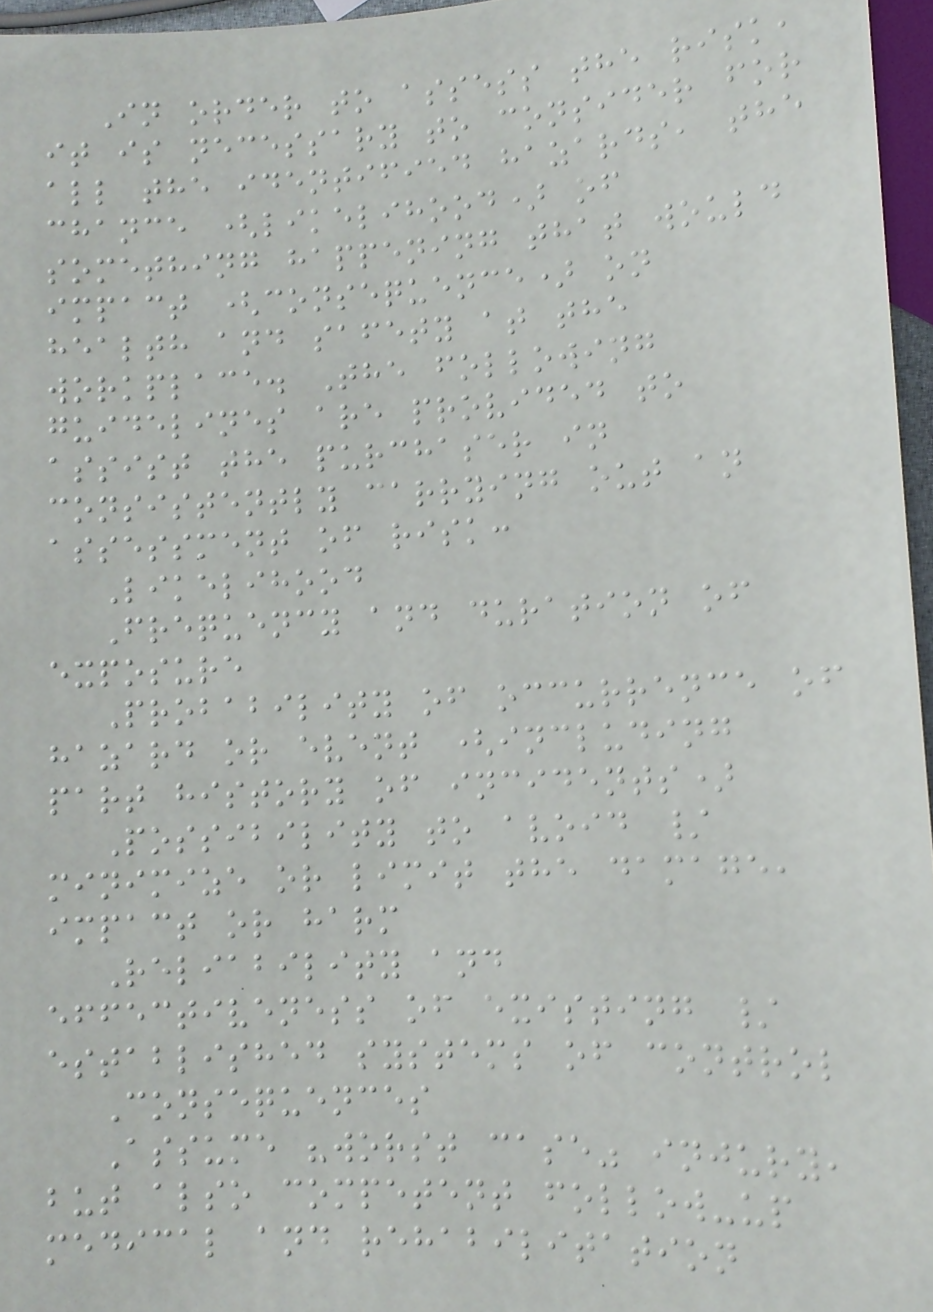In order to assess the risk,
it is necessary to consider for
all the identified hazards, the
chance (likelihood) of
something happening that would
impact (consequence) on
health and safety at the
workplace. The following
guidelines are provided to
assist the purchaser in
consistently carrying out an
assessment of risk:
Likelihood
Frequency and duration of
exposure
Probability of occurrence of
hazard or event (including
part history of incidents)
Possibility to avoid /
minimize or limit the damage,
impact or harm
Reliability and
effectiveness of existing /
established systems of control
Consequences
Assume "worst case" injury,
but also competent follow-up
medical and rehabilitation
